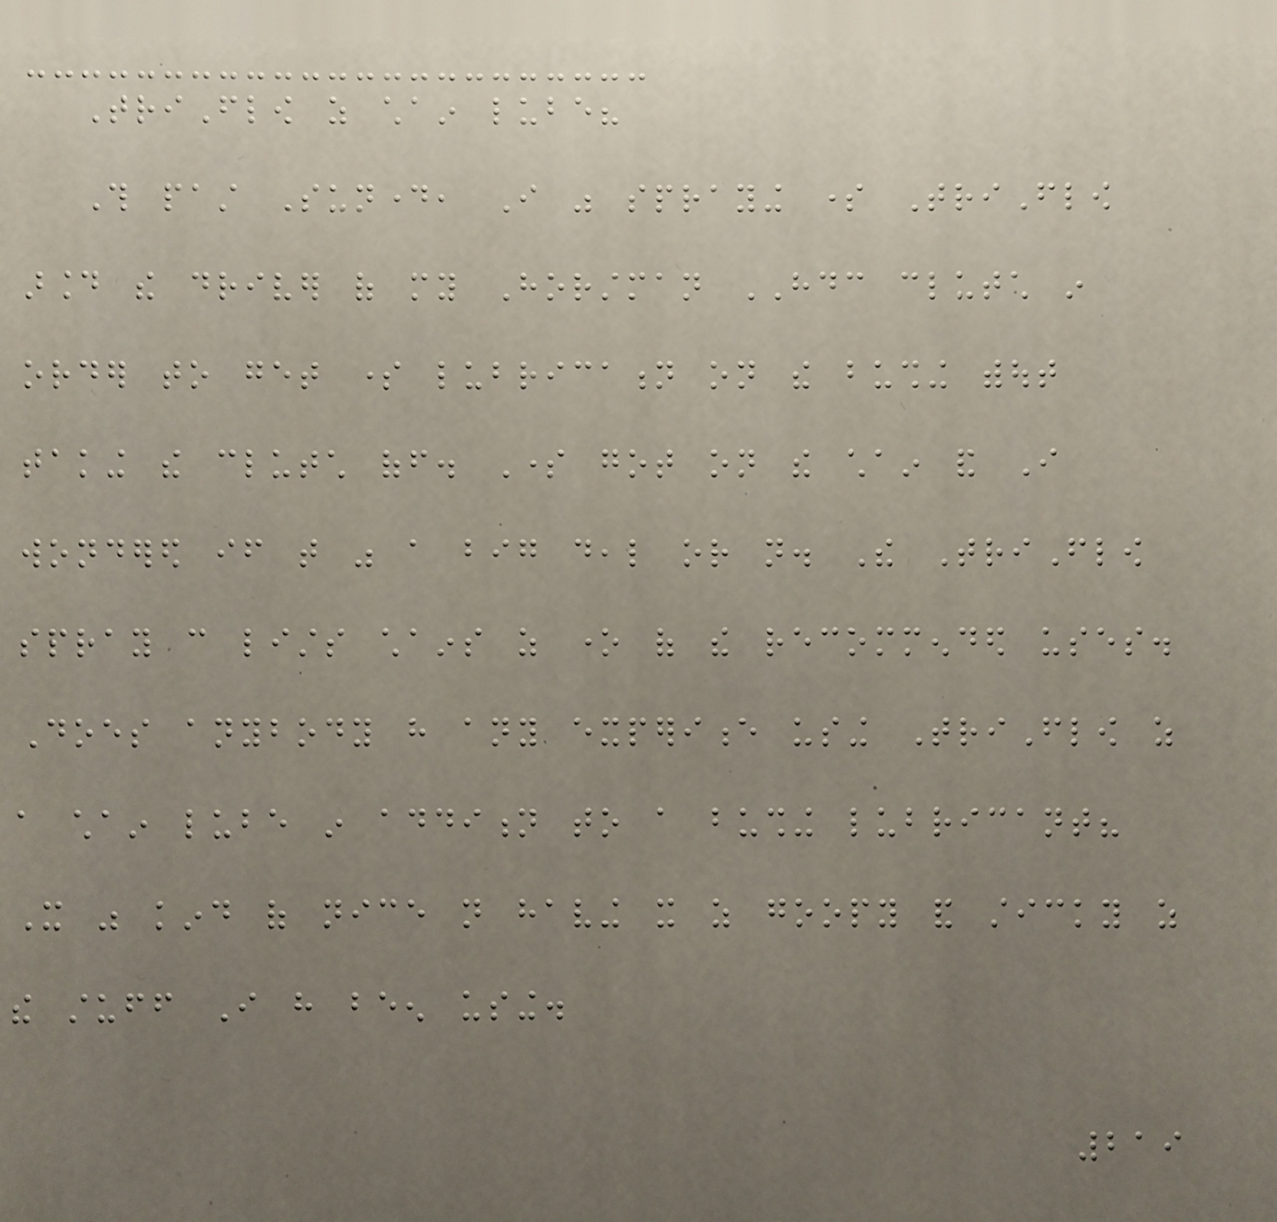TriFlow as chain lube?
This past Sunday, I was spraying some TriFlow
around the driver of my Horstman HDC clutch in
order to get some lubrication on the bushing without
taking the clutch off. Some got on the chain and I
wondered if that was a big deal or not. The TriFlow
spray can lists chains as one of the recommended uses.
Does anybody have any experience using TriFlow as
a chain lube in addition to a bushing lubricant?
It was kind of nice not having it as goopy and sticky as
the stuff I have been using.
219
